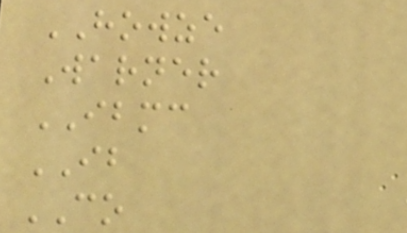HOWZE
Warner
IBMC
IB
CO
